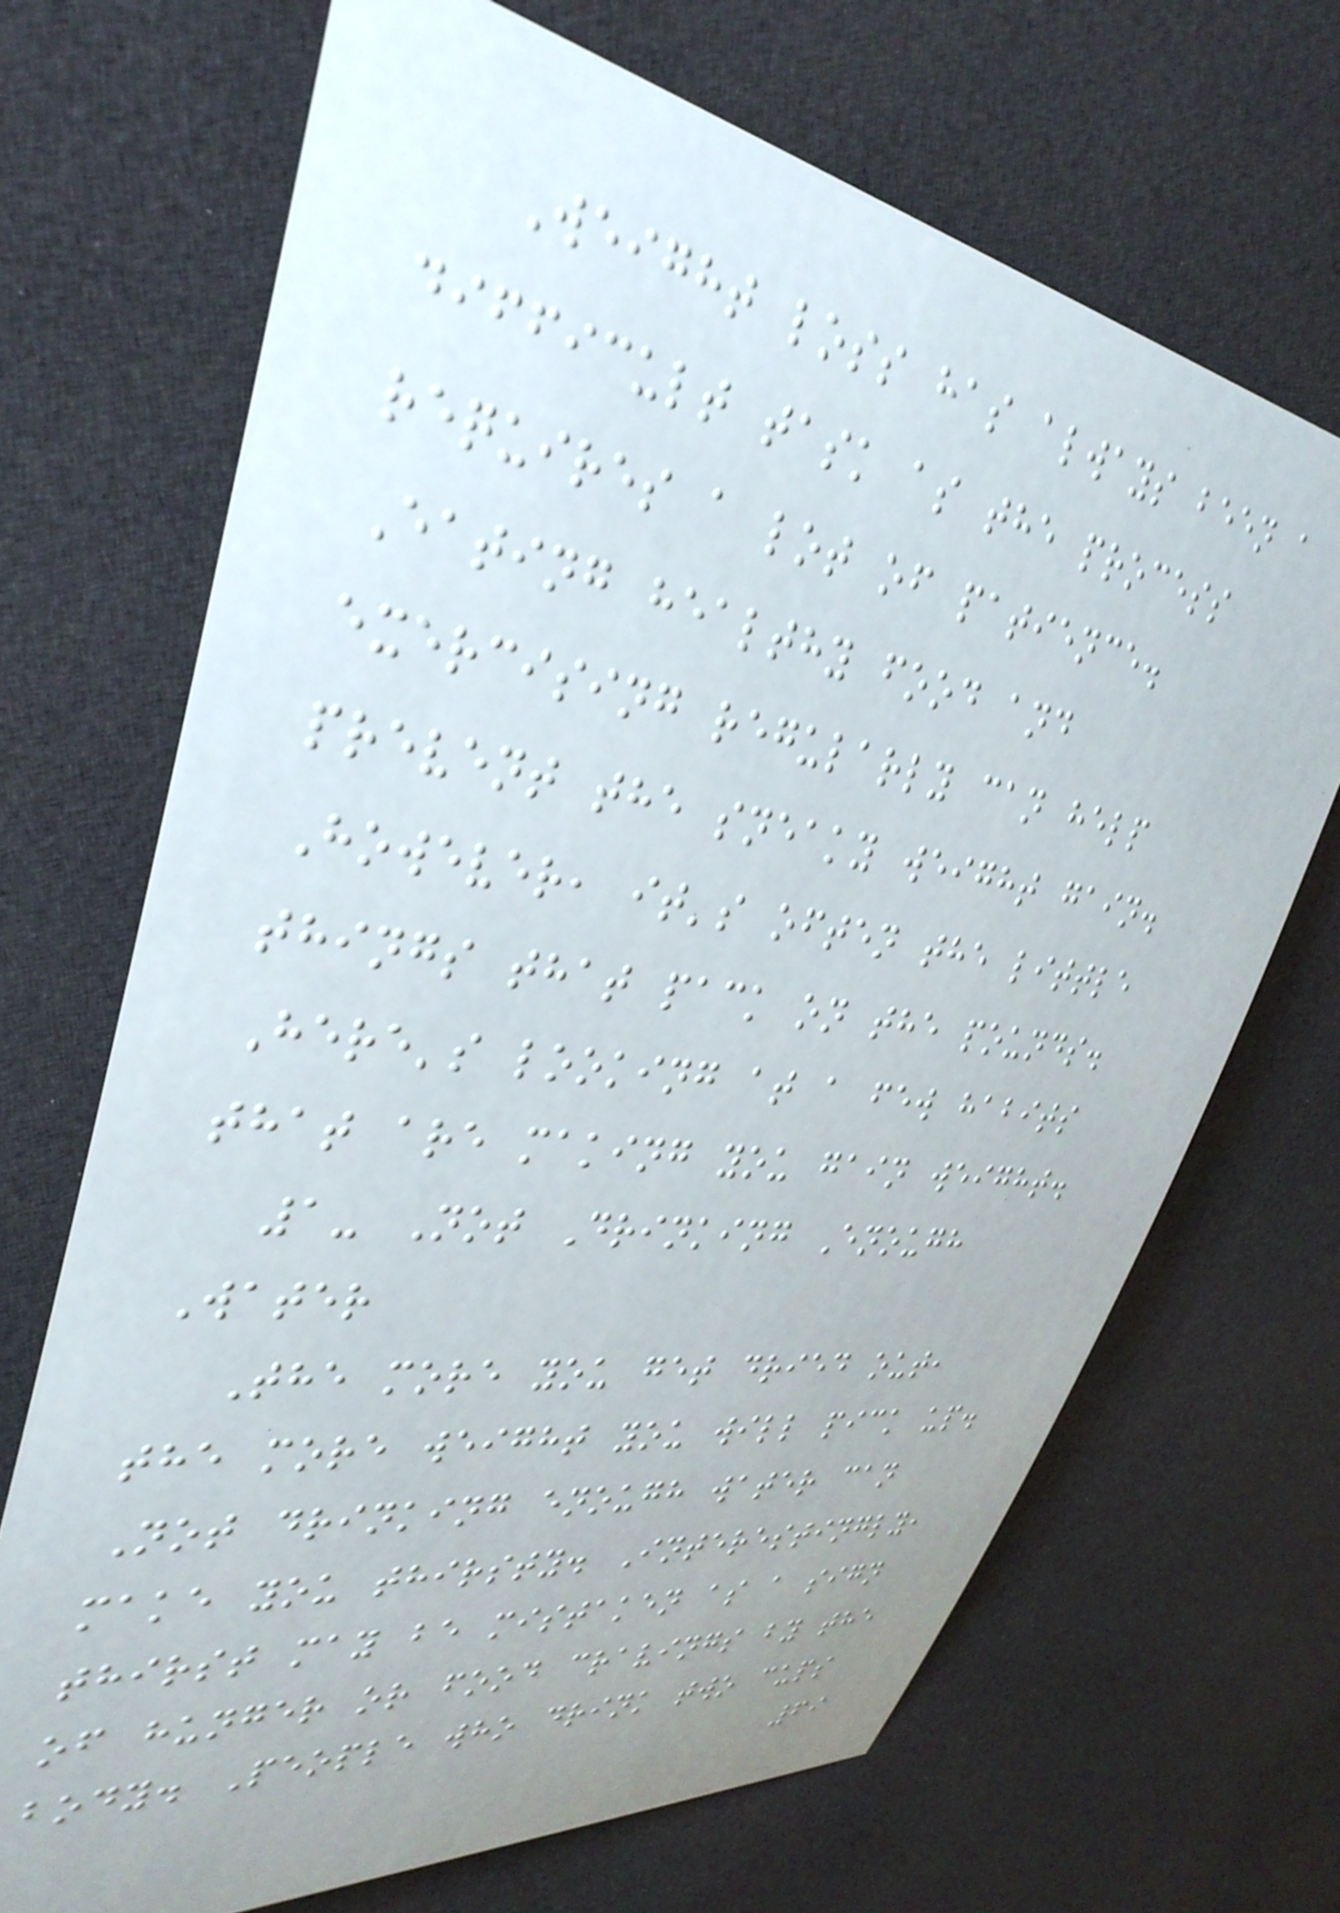Weight loss has always been a
difficult task as the process
requires a lot of patience.
Eating healthy food and
exercising regularly can help
prevent the sneaky weight gain.
However, it's often the little
things that pack on the pounds.
Here's looking at a few habits
that are making you gain weight.
1- Not Drinking Enough
Water
The more you get dried out,
the more weight you will pick up.
Not drinking enough water can
make you thirsty. Interestingly,
thirst may be mistaken as a sign
of hunger or food cravings by the
body. People who drink two cups
69
